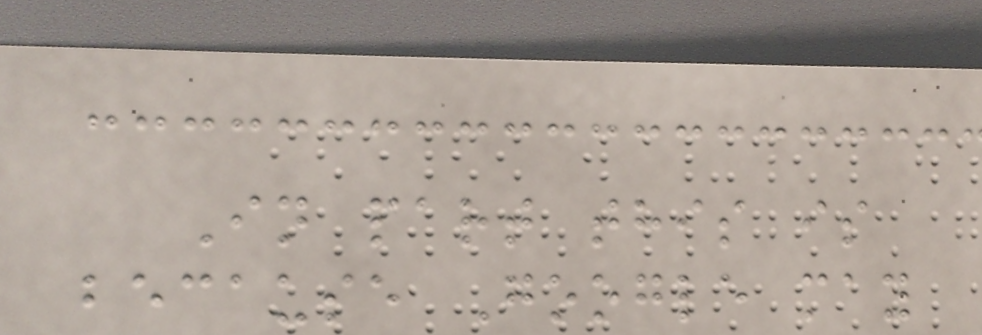In part this is
because Google may
